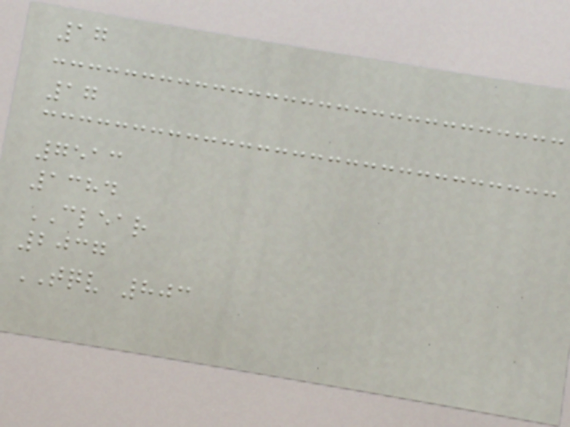17
17
7513
1384
CLEAR
2037
TQV 803
